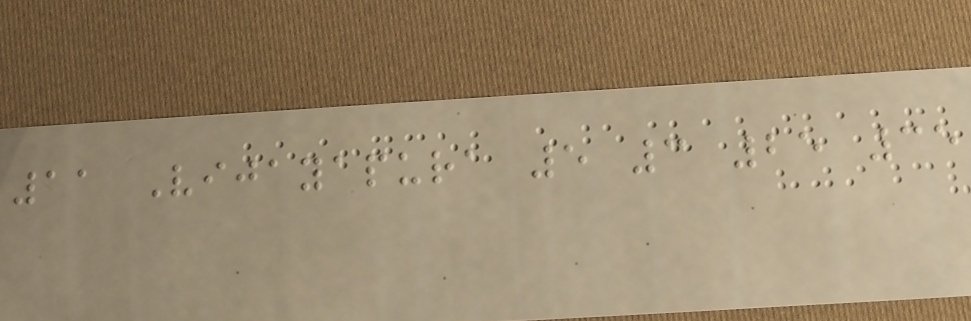11 Vijayapura 5 3 25 35
